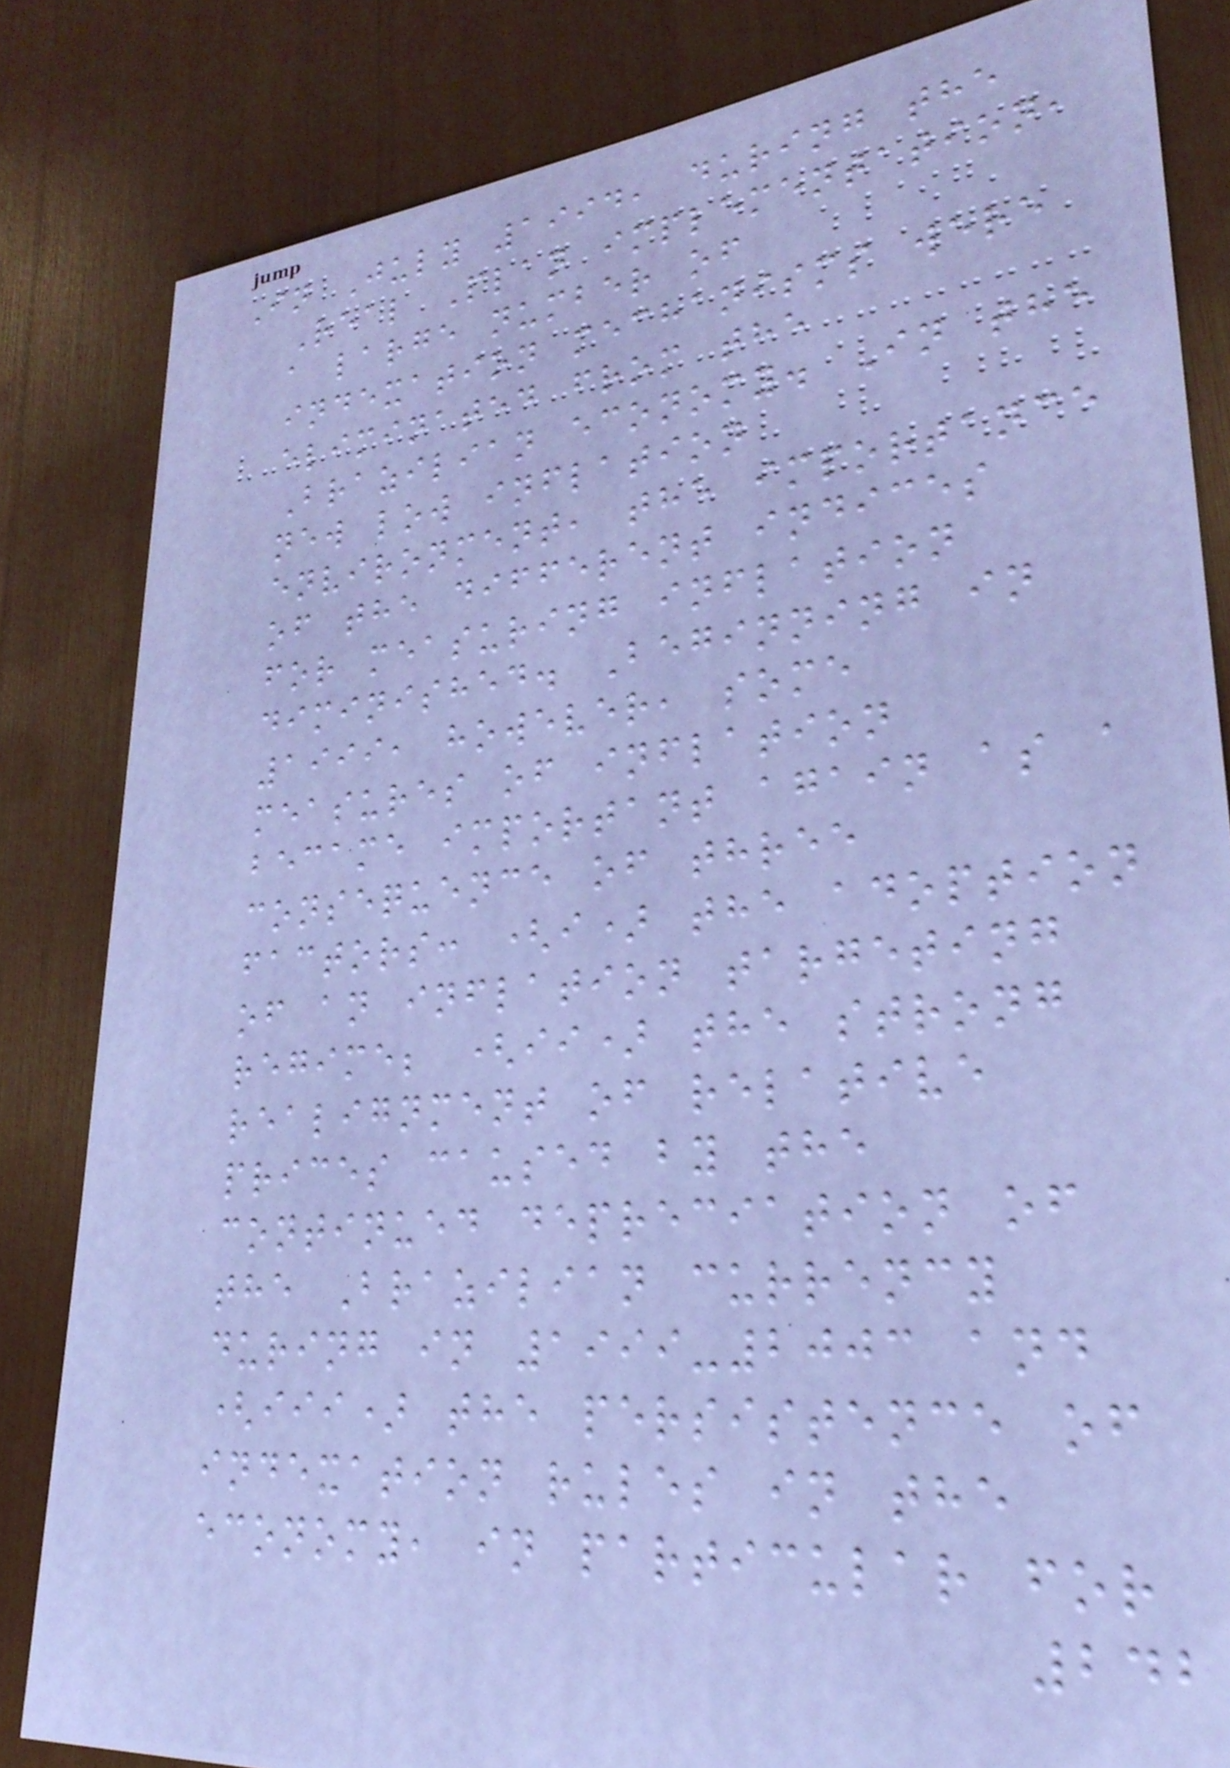In July 1994, during the
Real Plan implementation,
a large number of
indexation mechanisms were
eliminated from the
Brazilian economy. In the
new low inflation
environment, the importance
of the different indices
for measuring inflation
diminished. Beginning in
1999, however, some
measures of inflation
became important again as a
consequence of three
factors: (i) the adoption
of an inflation targeting
regime; (ii) the strong
realignment of relative
prices caused by the
continued depreciation of
the Brazilian currency
during in 1999-2003 and
(iii) the persistence of
indexation rules in the
economy, in particular for
242
